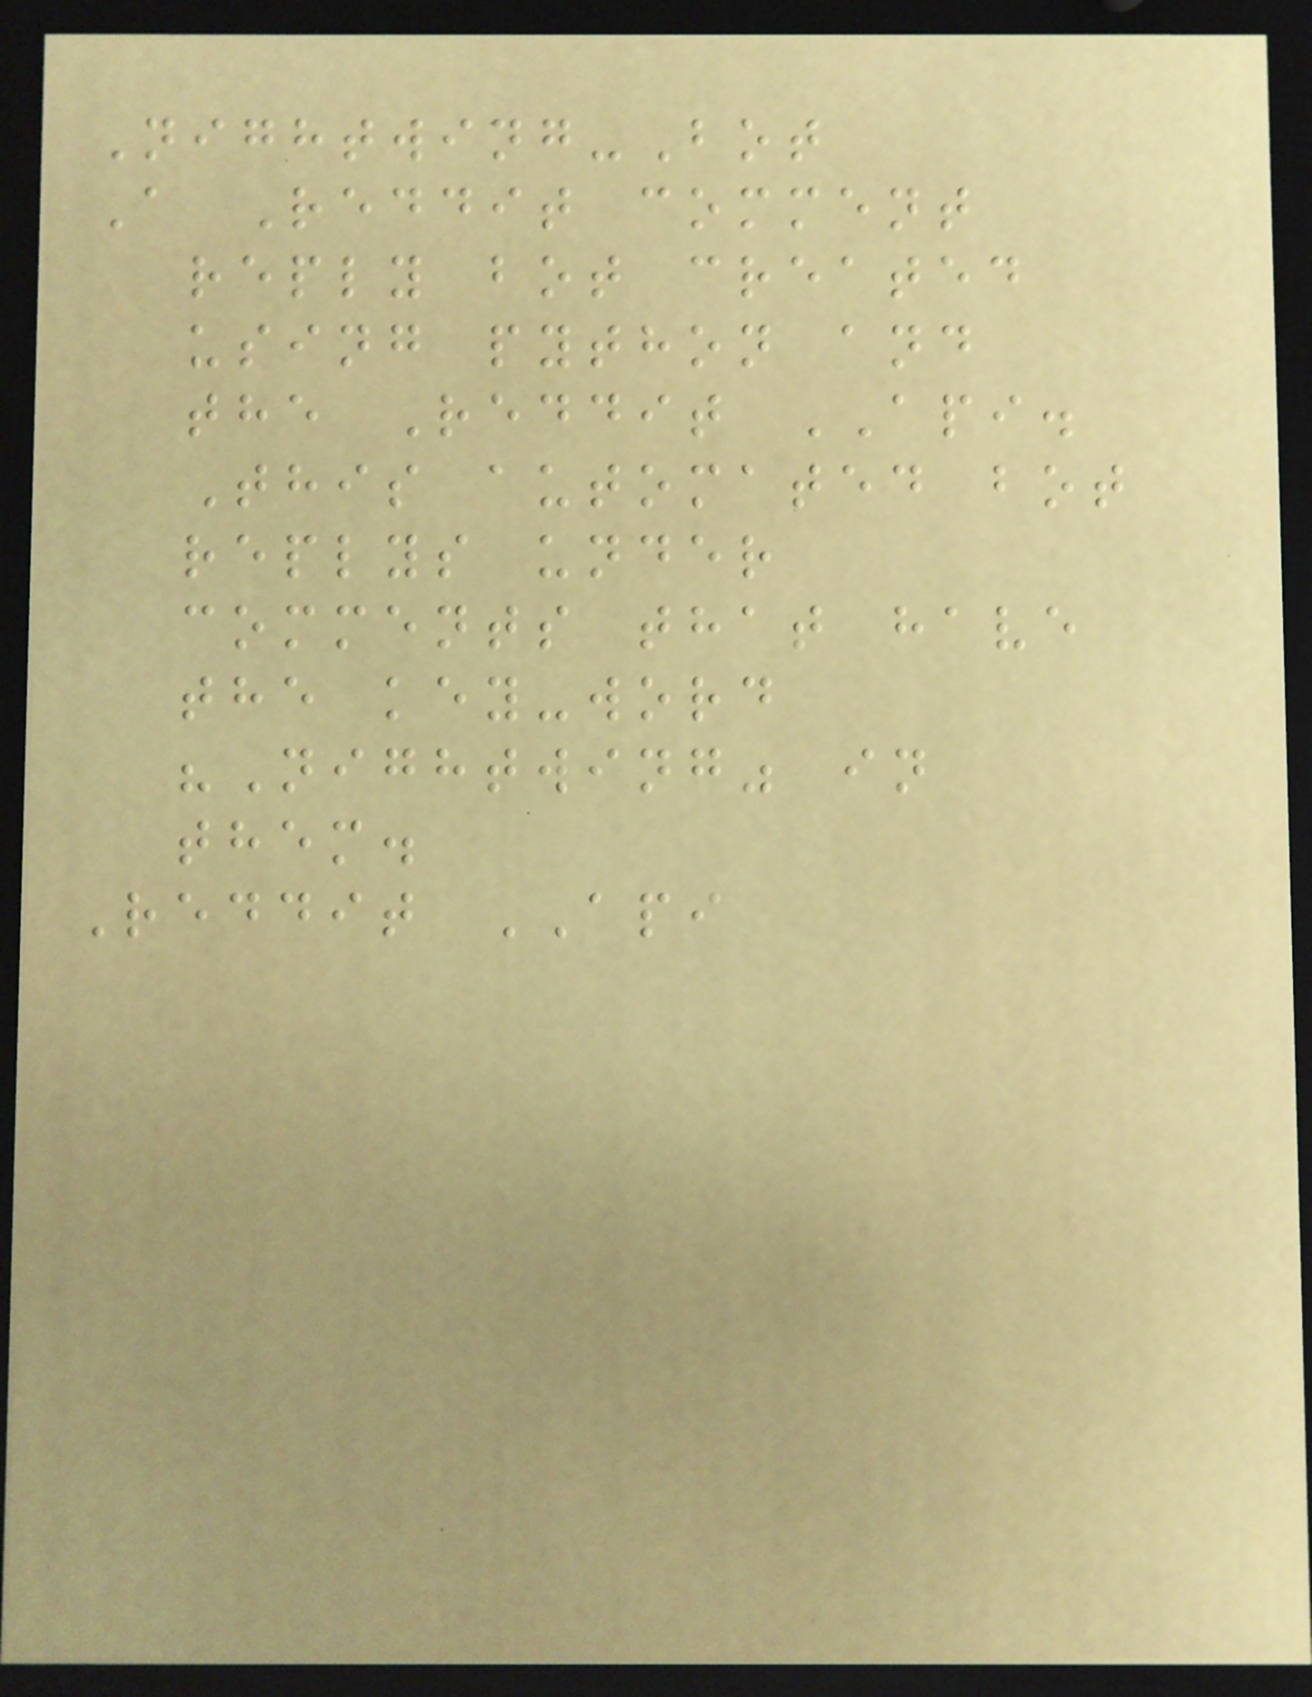Nightwing-Bot
A Reddit comment
reply bot created
using python and
the Reddit API.
This automated bot
replys under
comments that have
the key-word
"Nightwing" in
them.
Reddit API
